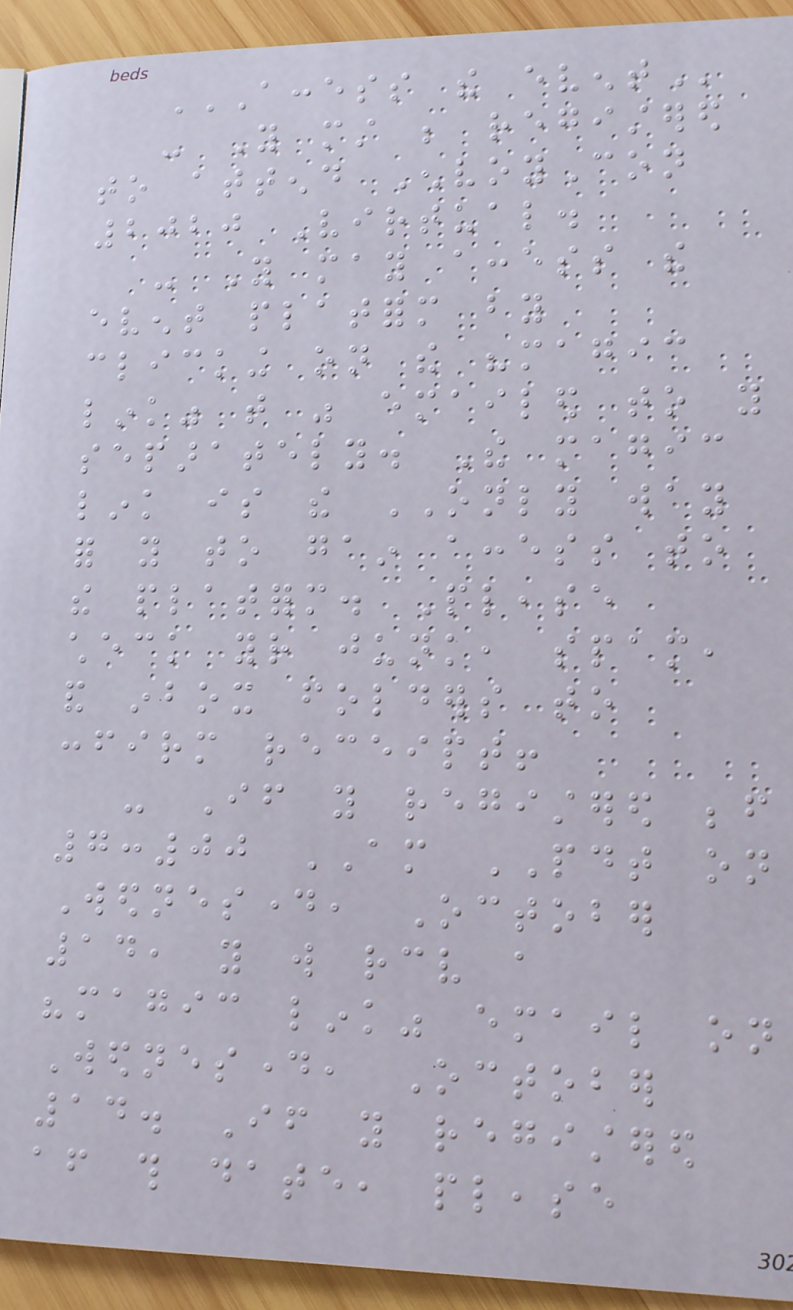ACCESS THE EVENT
- You must be registered
to attend EnvoyCon
2020 Virtual.
- You may access the
event platform by
clicking on the "magic
link" that was emailed to you
separately. The magic
link is the ONLY way
for you to gain access to
the platform. Please
check your junk, spam,
and inbox folders to
confirm receipt!
- If you registered before
7:00 AM PDT on
Wednesday, October
14, you will receive a
"magic link" email on
Wednesday, October
14. If you registered
after this date, please
